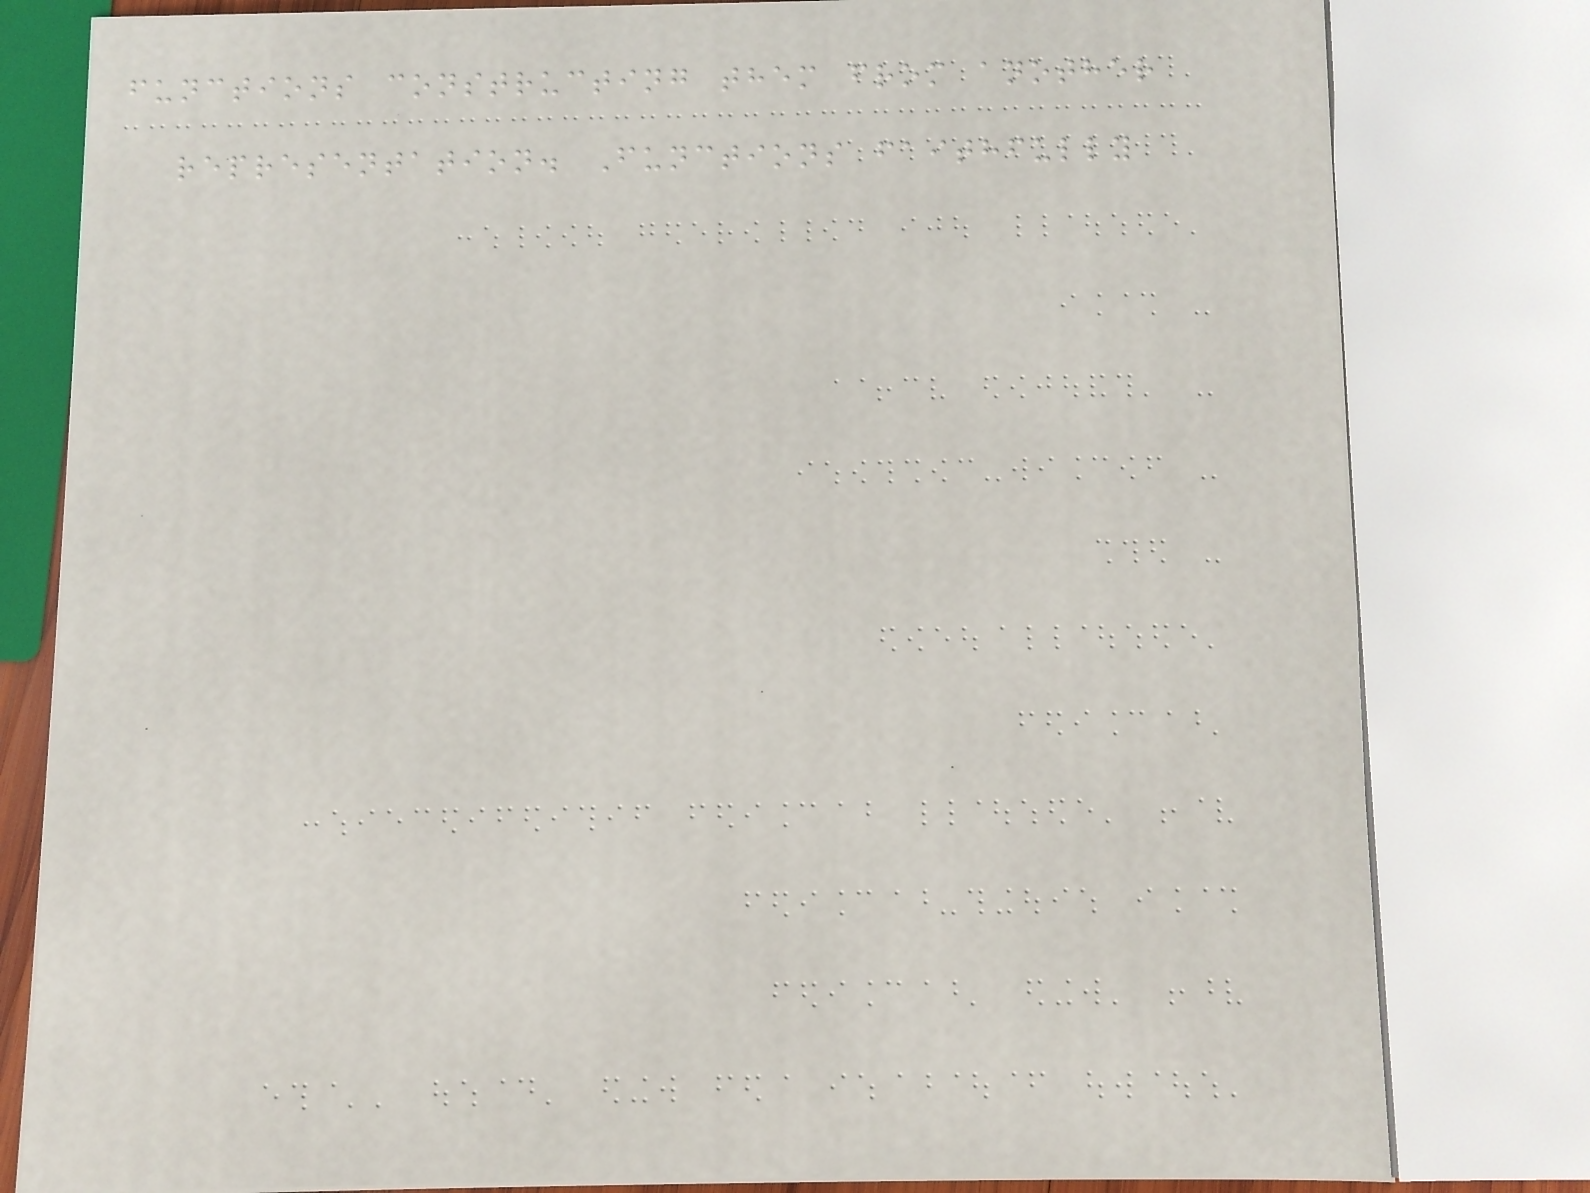functions constructing them from another
representation. Functions faithfully
